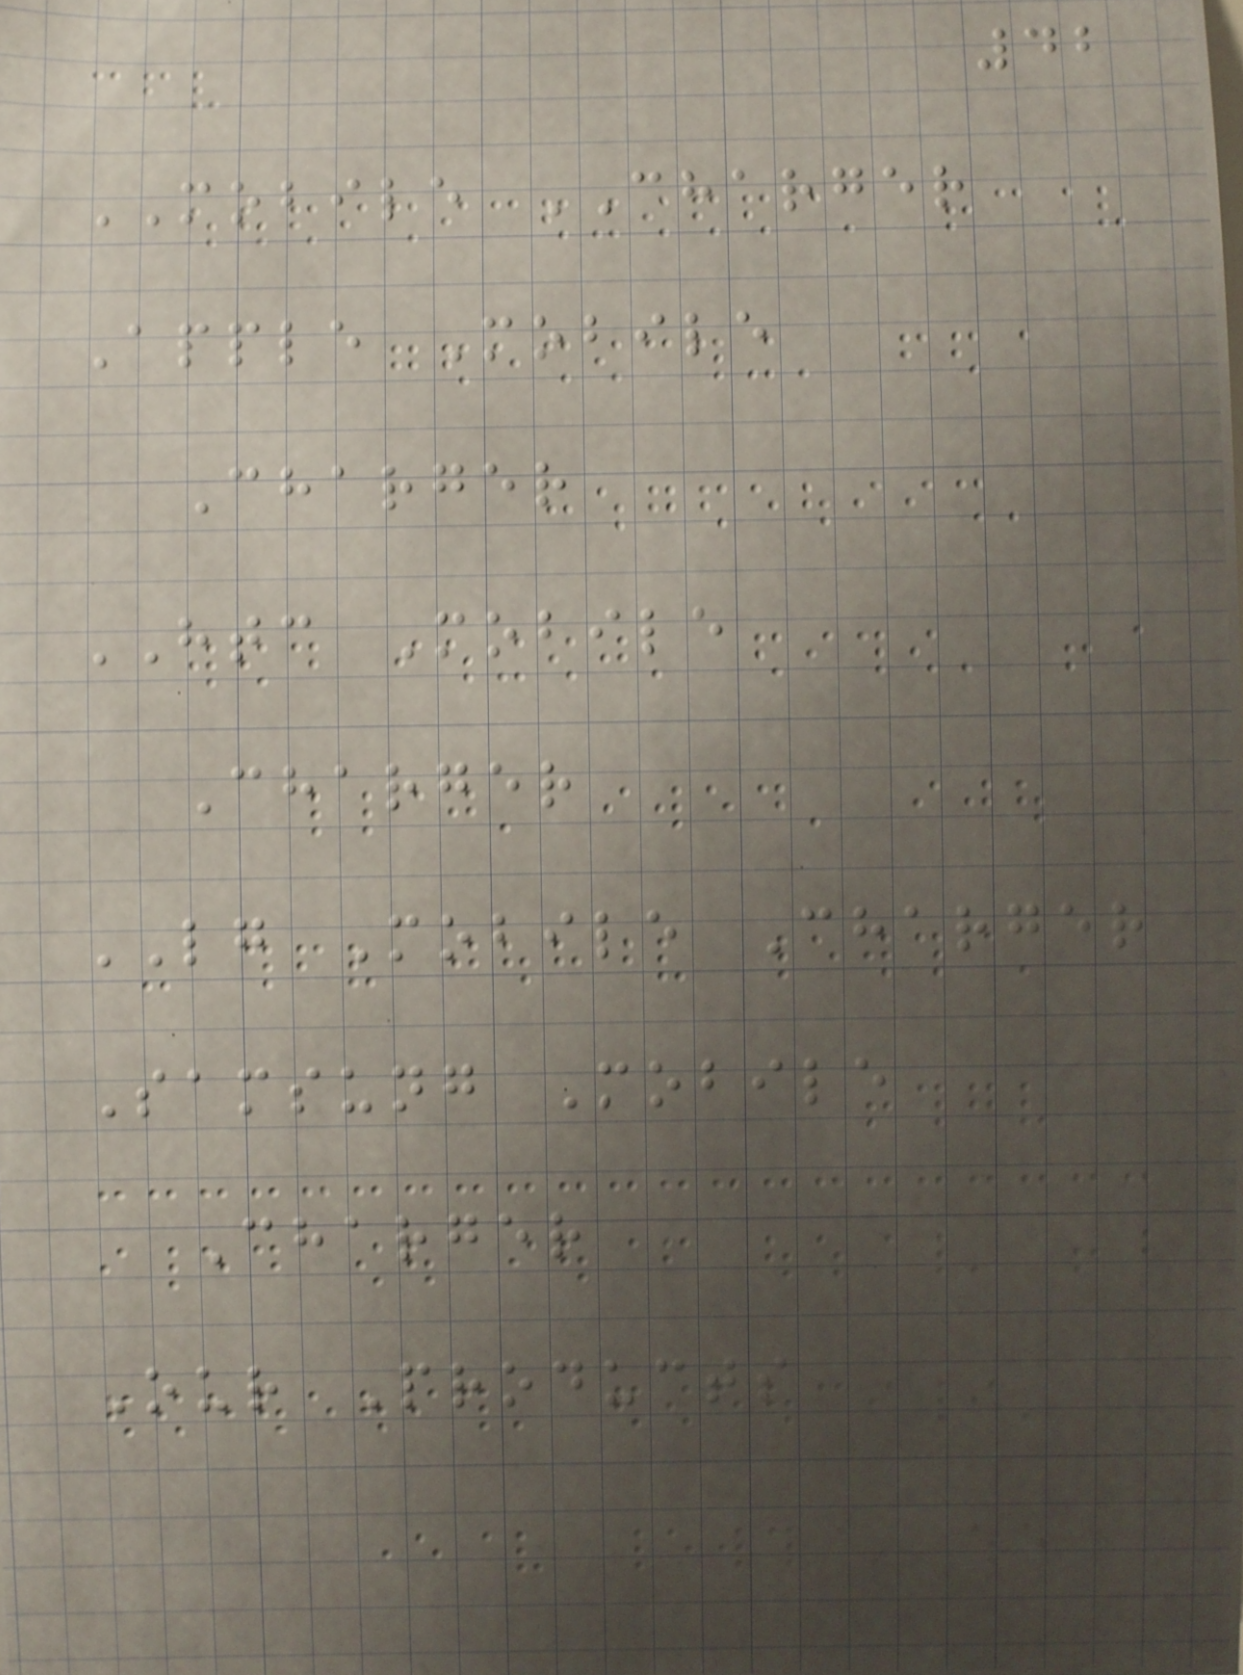42
MOBILE CHARGER
Apple Mobile
Charger
HTC Mobile
Charger
LG Mobile Charger
Samsung Mobile
Charger
Our Products
